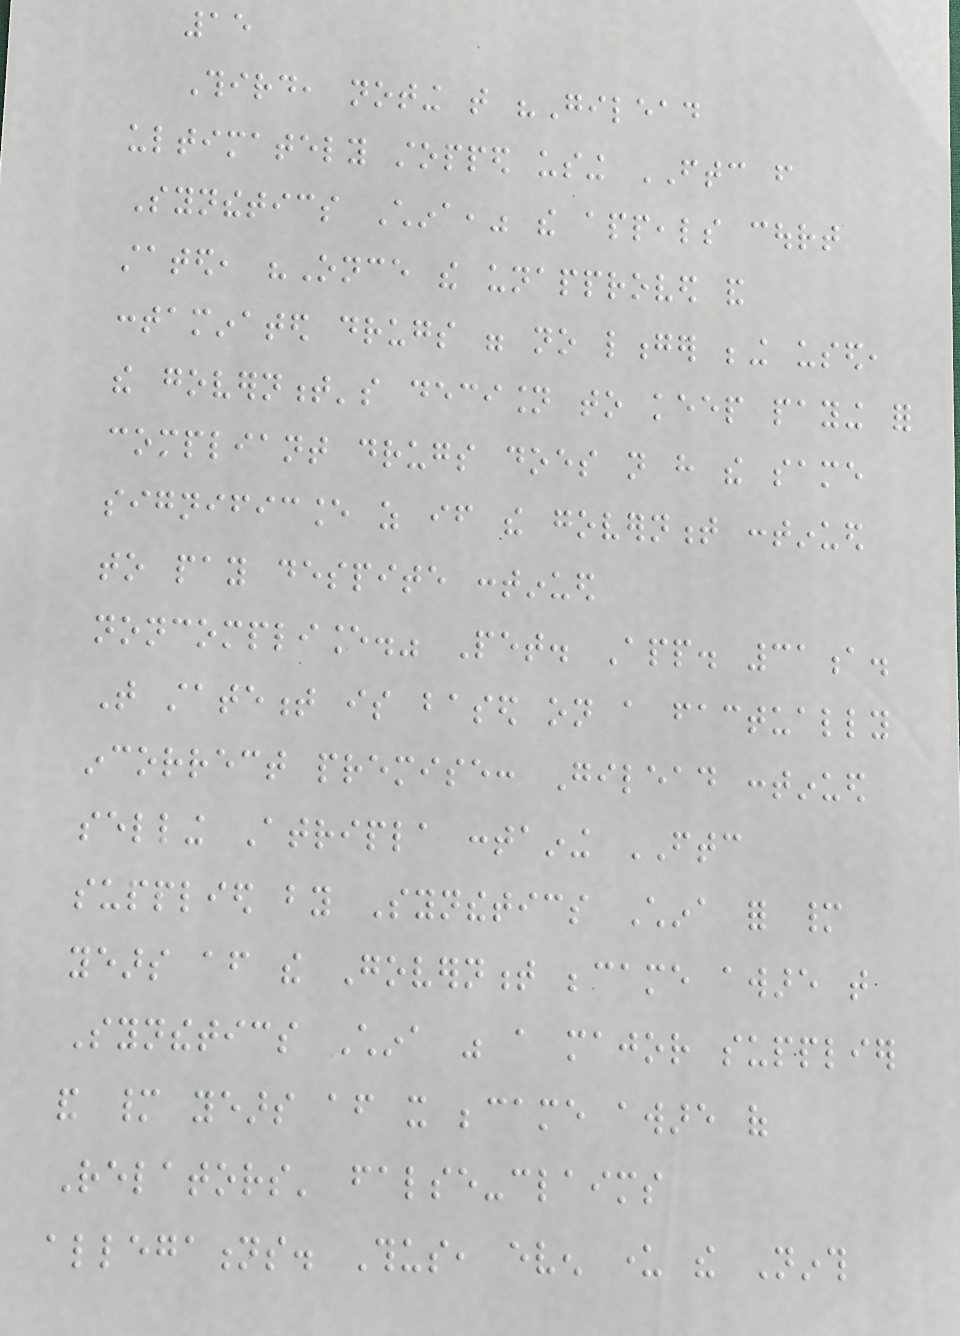15
Third, noting that "Gilead
ultimately stopped using FTC from
Synthetics China," the appeals court
stated, "Once the unapproved and
contaminated drugs were no longer being used,
the government's decision to keep paying for
compliant drugs does not have the same
significance as if the government continued
to pay despite continued
noncompliance." Pet. App. 31a.
That statement is based on a factually
incorrect premise: Gilead continued
selling Atripla containing FTC
supplied by Synthetics China for many
years after the Government became aware that
Synthetics China was a major supplier
and many years after it became aware of
Relators' false-claims
allegations. Thus, even under the Ninth
